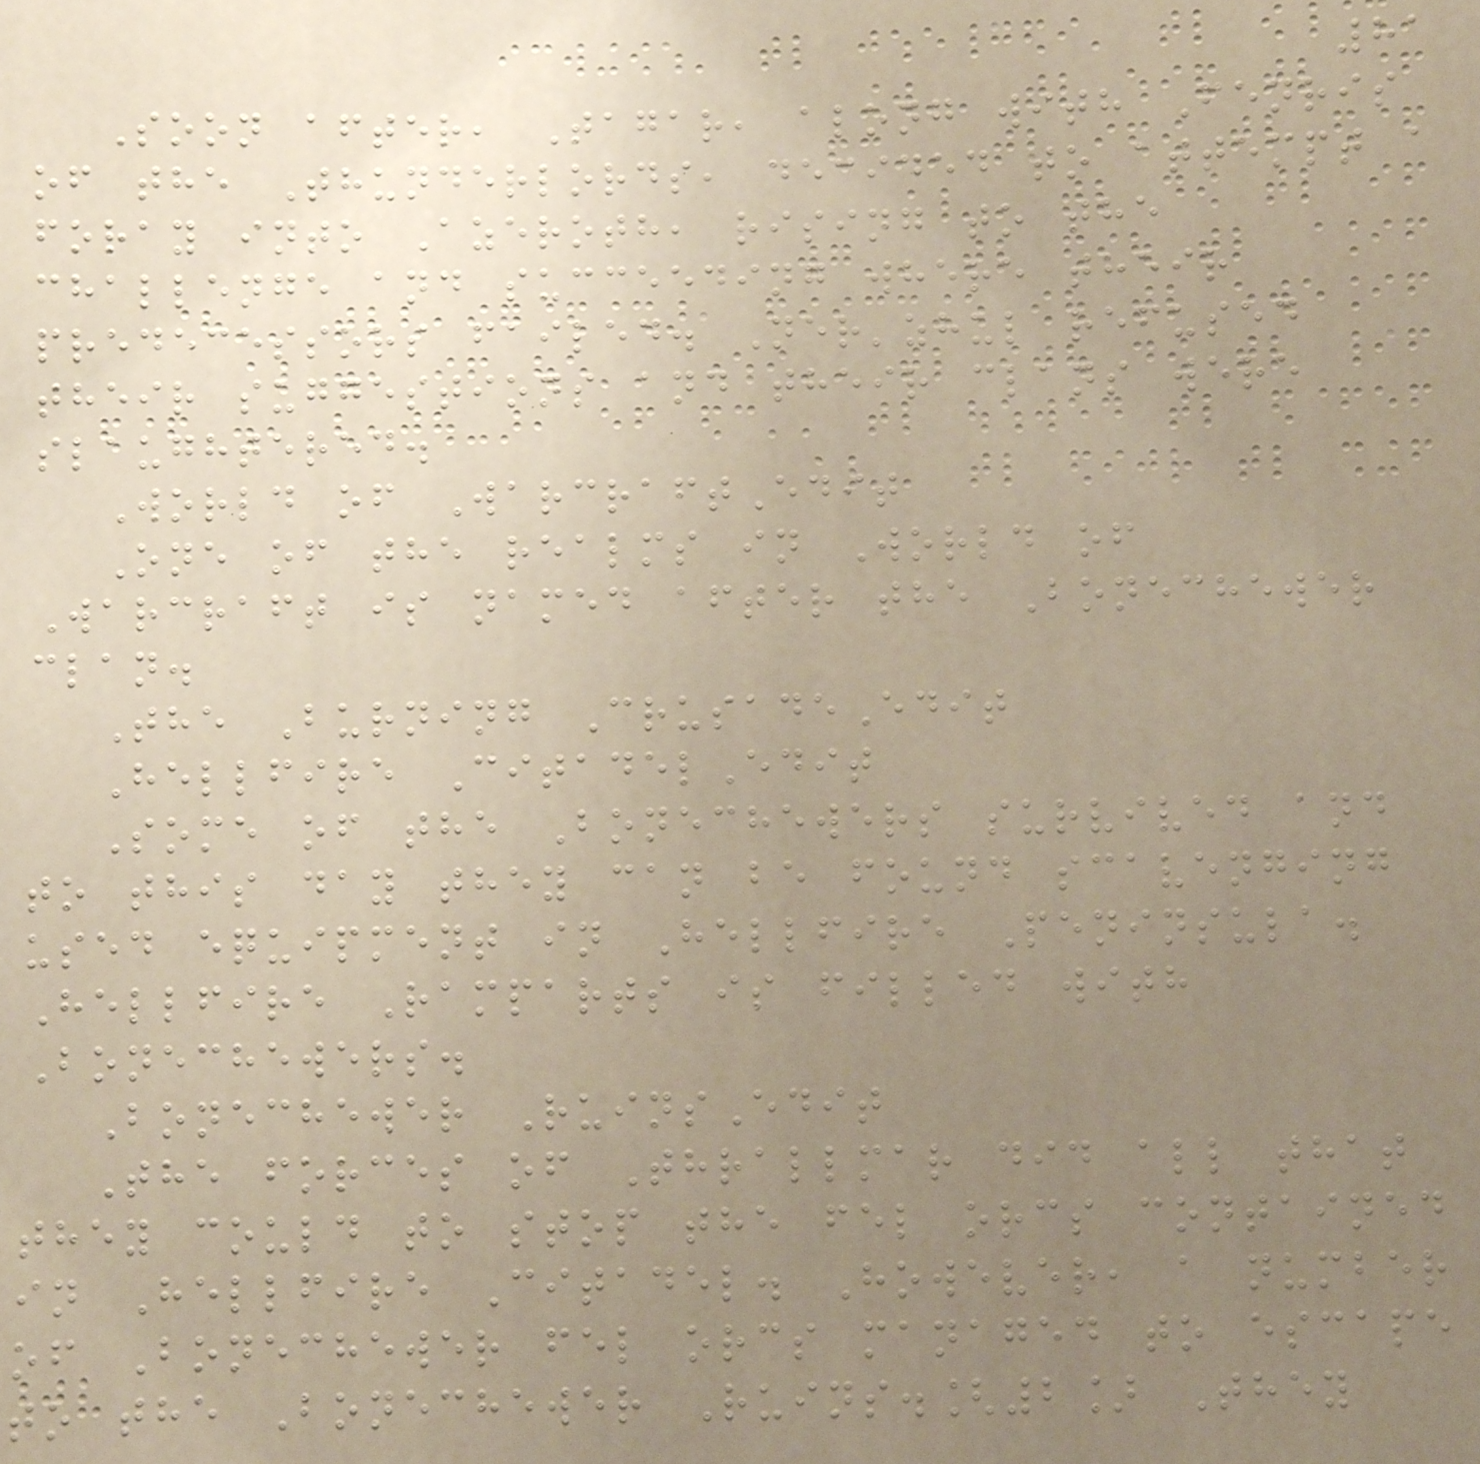81
Soon after, Tagar, along with Fenris
of the Thunderlords, decided to attempt a
foray into Azeroth, rising to the
challenge and succeeding where their
predecessors failed. Ner'zhul refused
their suggestions and their clans were
slaughtered.
World of WarcraftEdit
One of the realms in World of
Warcraft is named after the Bonechewer
clan.
The Burning CrusadeEdit
Hellfire CitadelEdit
Some of the Bonechewers survived and
to this day they can be found scavenging
used equipment in Hellfire Peninsula.
Hellfire Ramparts is filled with
Bonechewers.
Bonechewer RuinsEdit
The forces of Thrallmar did all that
they could to stop the fel orcs contained
in Hellfire Citadel. However, a number
of Bonechewer fel orcs managed to escape
to the Bonechewer Ruins.[2] They
